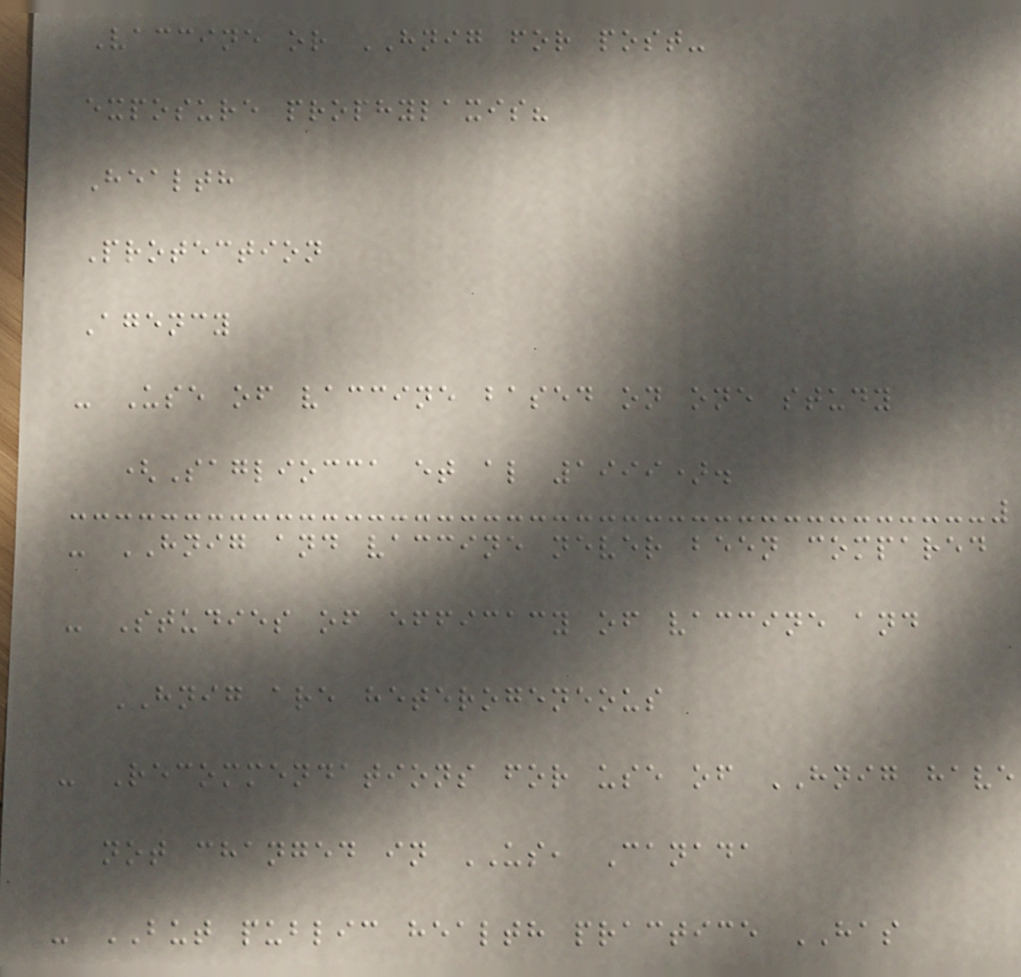Vaccine or HNIG for post-
exposure prophylaxis?
Health
Protection
Agency
- Use of vaccine based on one study
(Sagliocca et al 1999).
- HNIG and vaccine never been compared
- Studies of efficacy of vaccine and
HNIG are heterogeneous
- Recommendations for use of HNIG have
not changed in US, Canada
- BUT public health practice HAS
